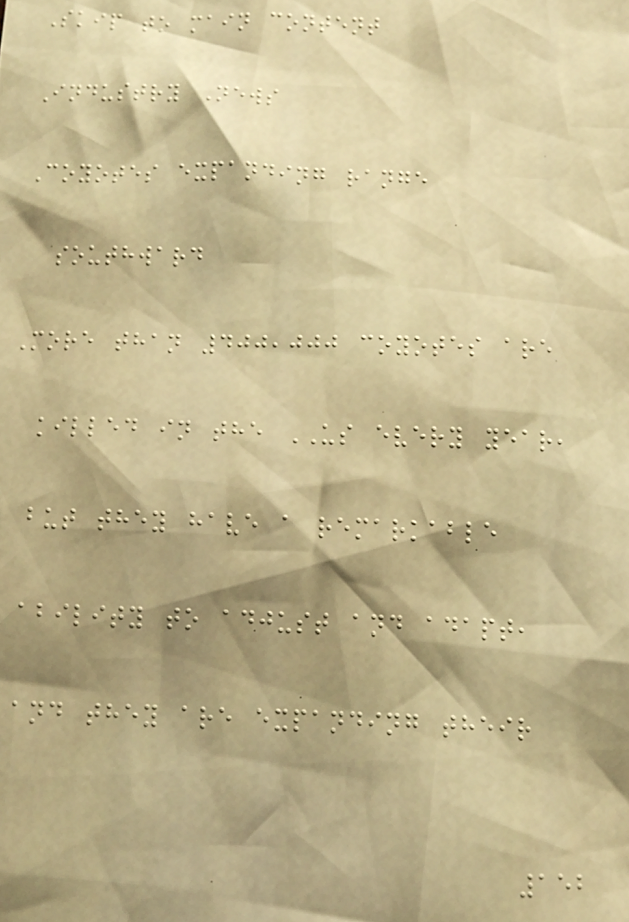Skip to main content
Industry News
Coyotes expanding range
southward
More than 400,000 coyotes are
killed in the US every year,
but they have a remarkable
ability to adjust and adapt,
and they are expanding their
152
